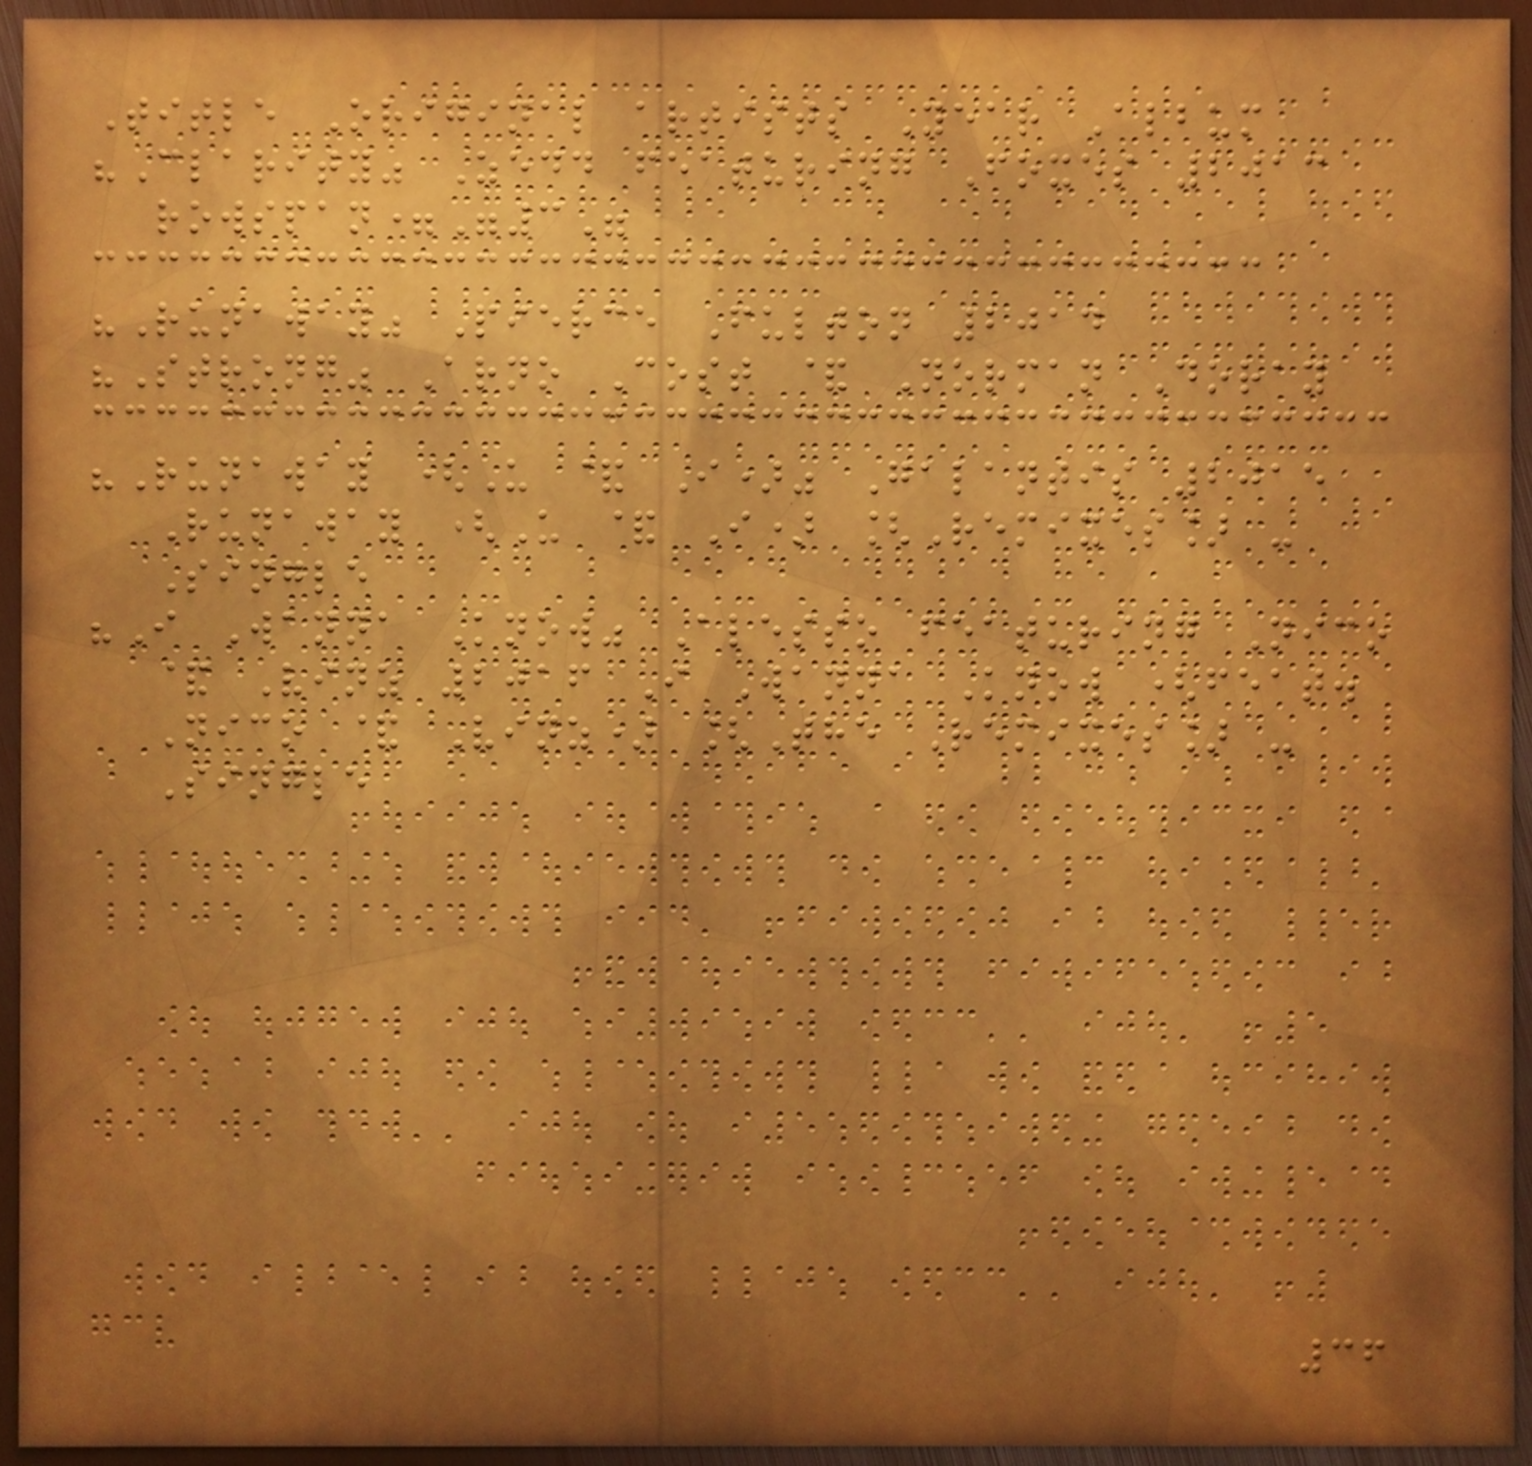Title Original artists Year Album
"Clarity" Zedd featuring Foxes 2013
rowspan="3"
"Runaway" Pierce Fulton 2014
"Strong" Arno Cost & Norman Doray
"Runaway (U & I)" Galantis 2015
Runaway (U & I) [Remixes] -
Single
"I Wanna Know" Alesso featuring Nico
& Vinz 2016 I Wanna Know (feat.
Nico & Vinz) [The Remixes] -
Single
36
